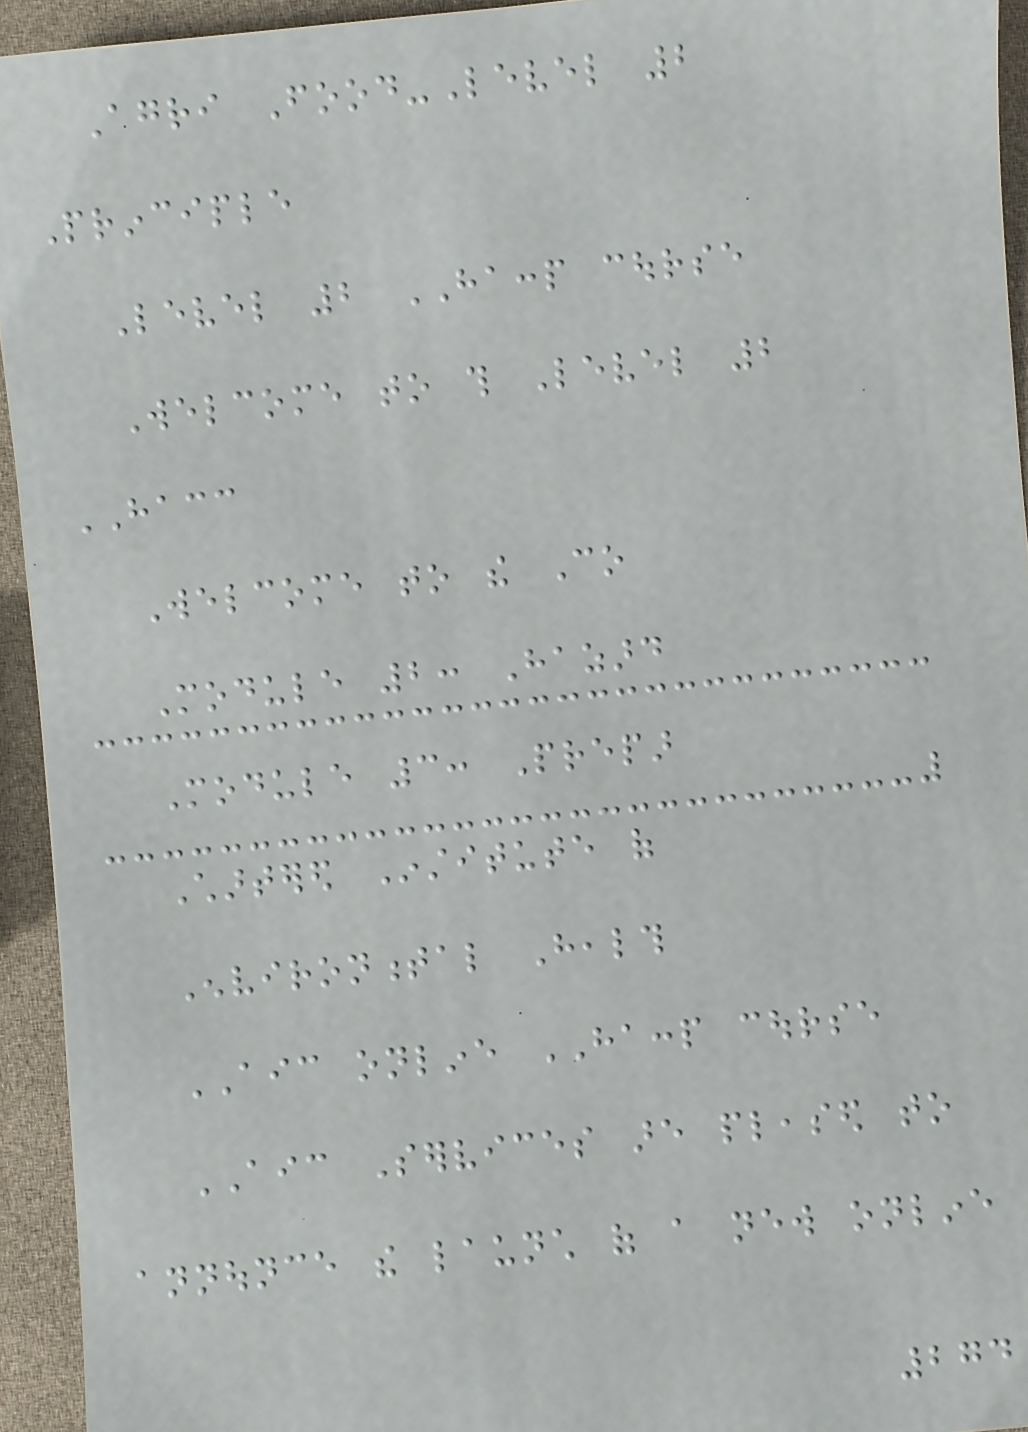Agri Food-Level 2
Principle
Level 2 HACCP course
Welcome to this Level 2
HACC
Welcome to the Co
Module 2: Hazard
Module 3: Prepar
Chartered Institute of
Environmental Health
AIC online HACCP course
AIC Services are pleased to
announce the launch of a new online
274
